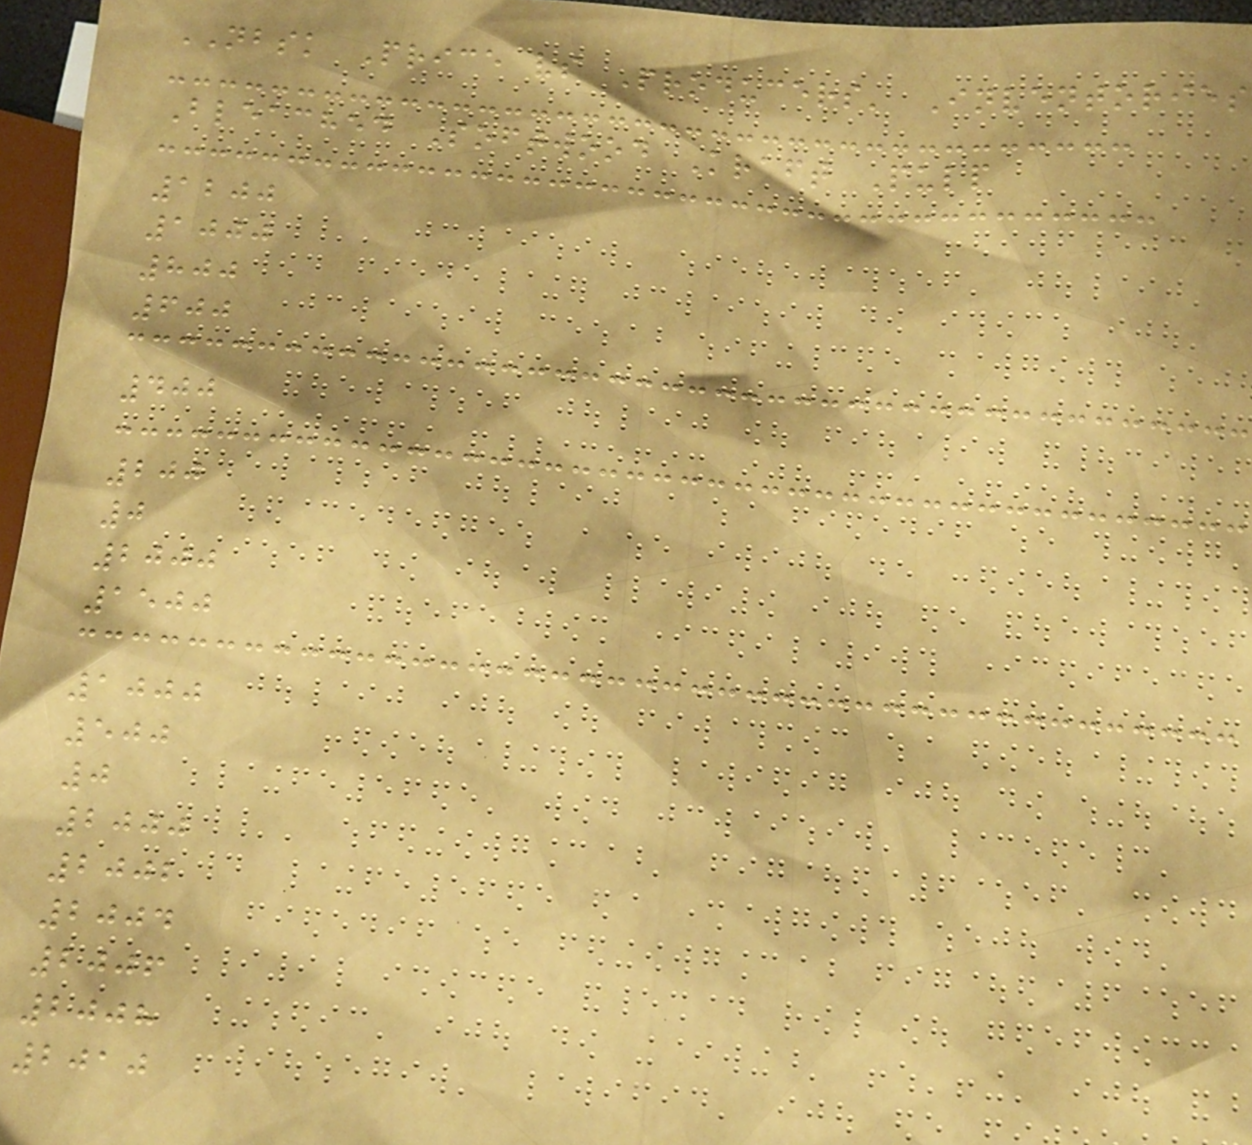NBSK Price vs Producers' Inventories
Bleached Softwood Kraft Pulp
1200
1000
800
600
400
200
0
2000
1500
1000
500
0
2000
2002
2004
2006
2008
2010
